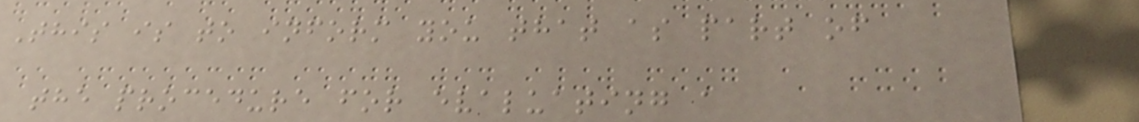This is to inform you that as part of
the procedure for evaluating a
